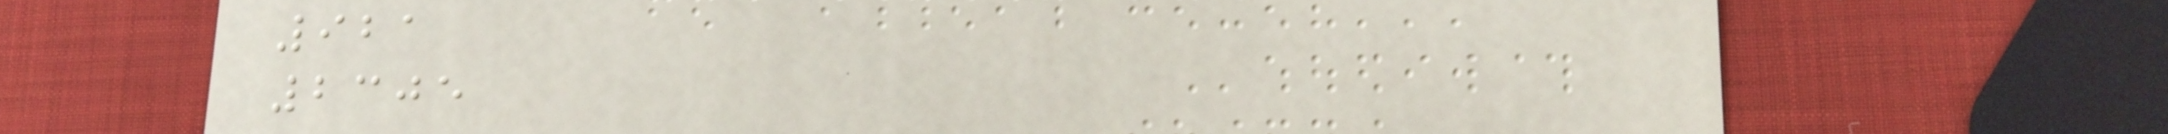921
2305
